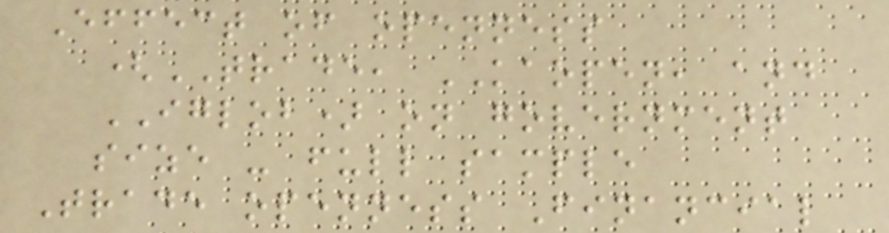Effect of openness
(TRADE, KAOPEN, and
IGLOB) on government
size - full sample
Trade openness Financial
